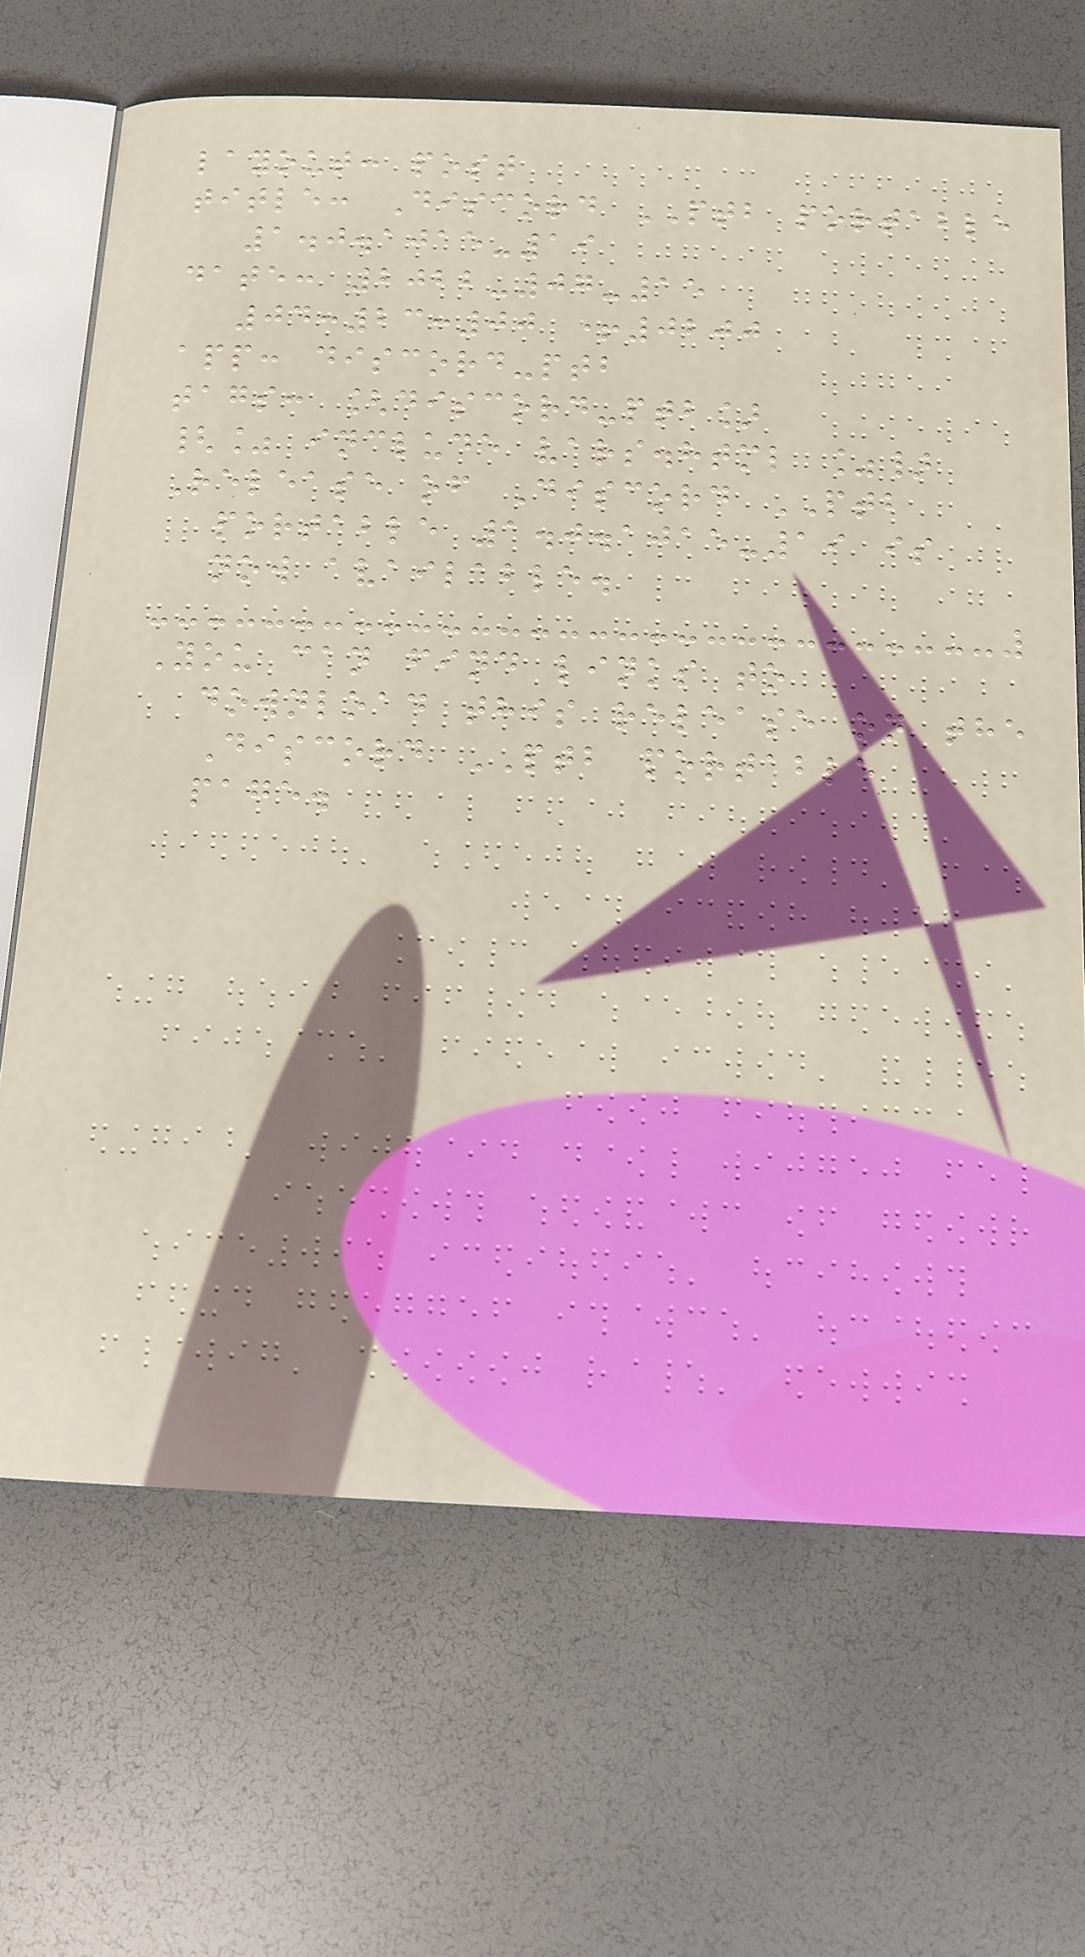layout: post
title: Discord PTB portable
1.0.1015-19
date: 2022-07-15
04:23:00 +0200
app: discord-ptb
tags: [discord-ptb]
{% include vars.html %}
Release of Discord PTB
portable 1.0.1015-19 is
now available.
You can find links to
download this release on the
Discord PTB portable
page.
